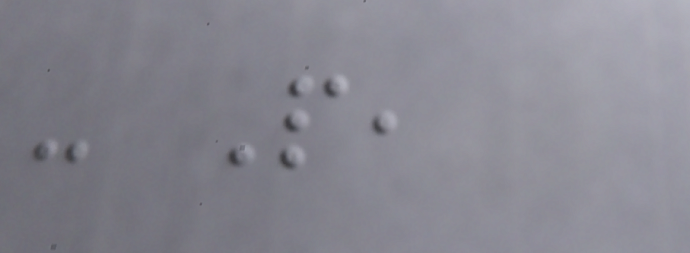- People,
